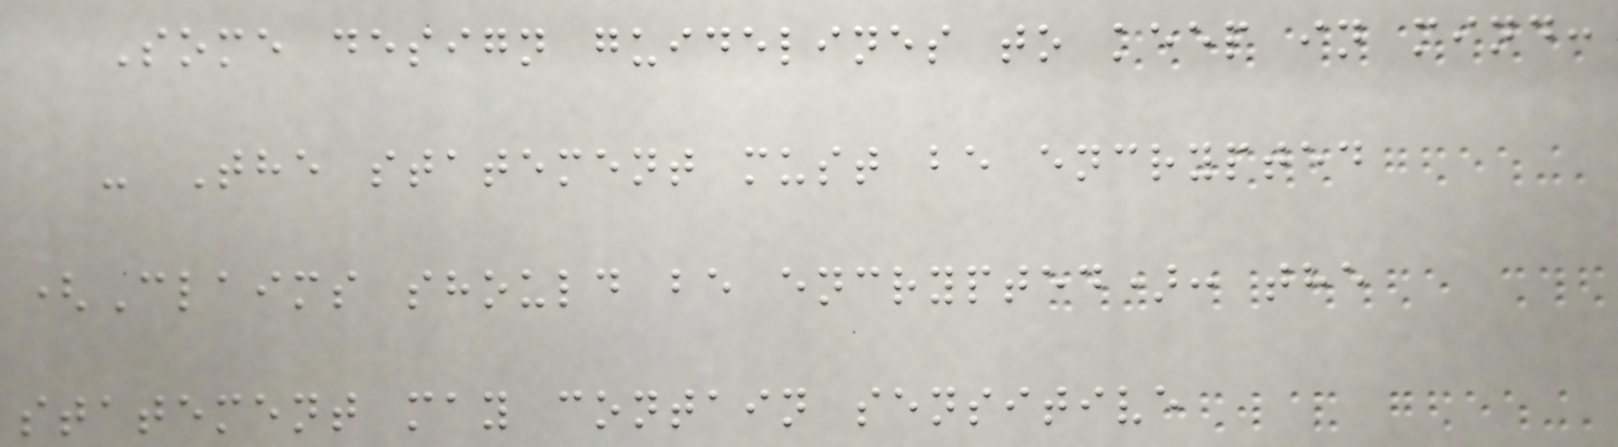Some design guidelines to keep in mind:
- The statement must be encrypted
(Claims should be encrypted): the
statement may contain sensitive
